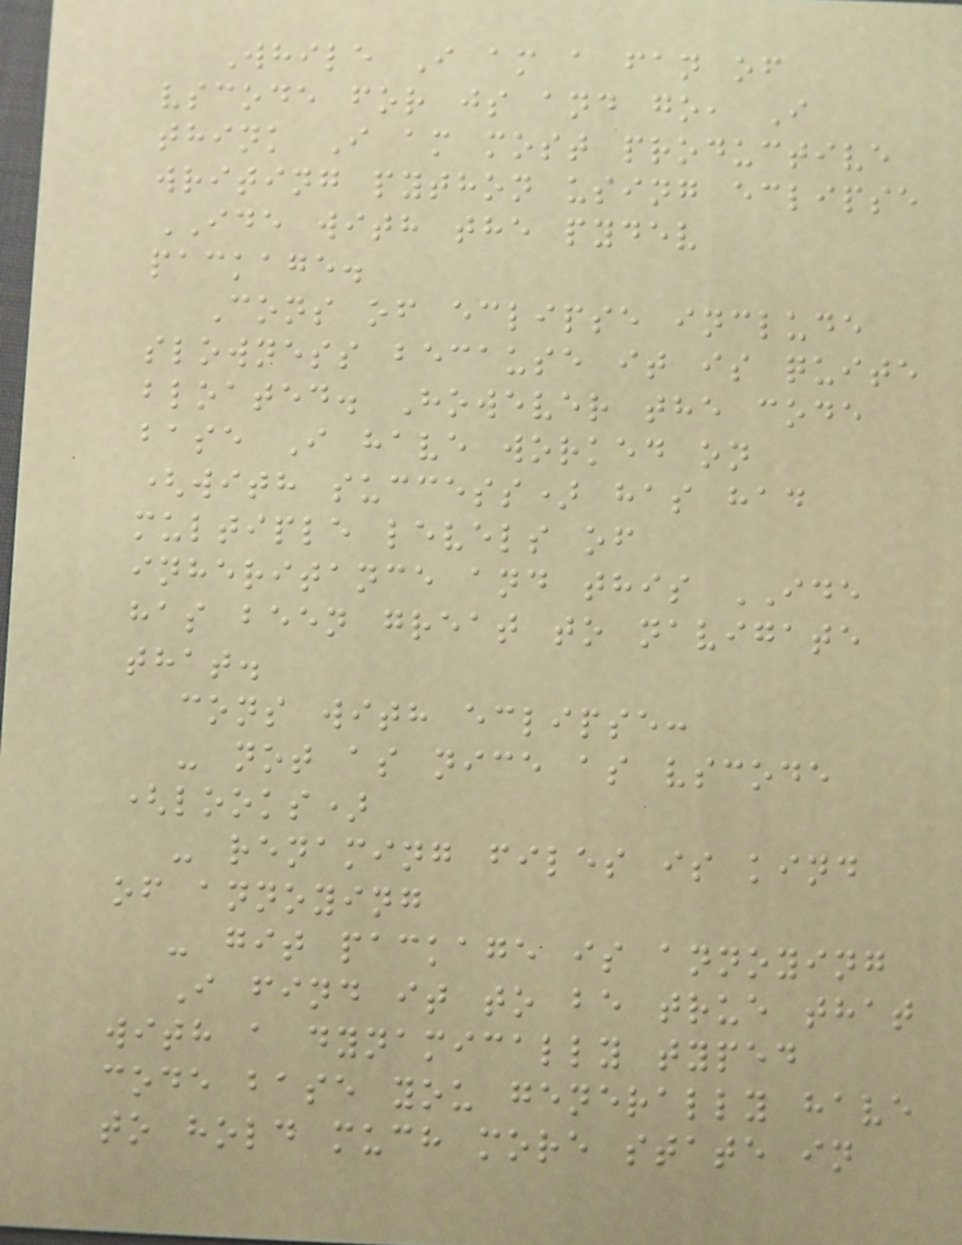While I am a fan of
vscode for js and go, I
think I am most productive
writing python using eclipse
IDE with the pydev
package.
Cons of eclipse include
slowness because it is quite
bloated. However the code
base I have worked on
(with success) has had
multiple levels of
inheritance and this IDE
has been great to navigate
that.
cons with eclipse:
- not as nice as vscode
(looks)
- renaming files is kind
of annoying
- git package is annoying
I find it to be true that
with a dynamically typed
code base you generally have
to hold much more state in
